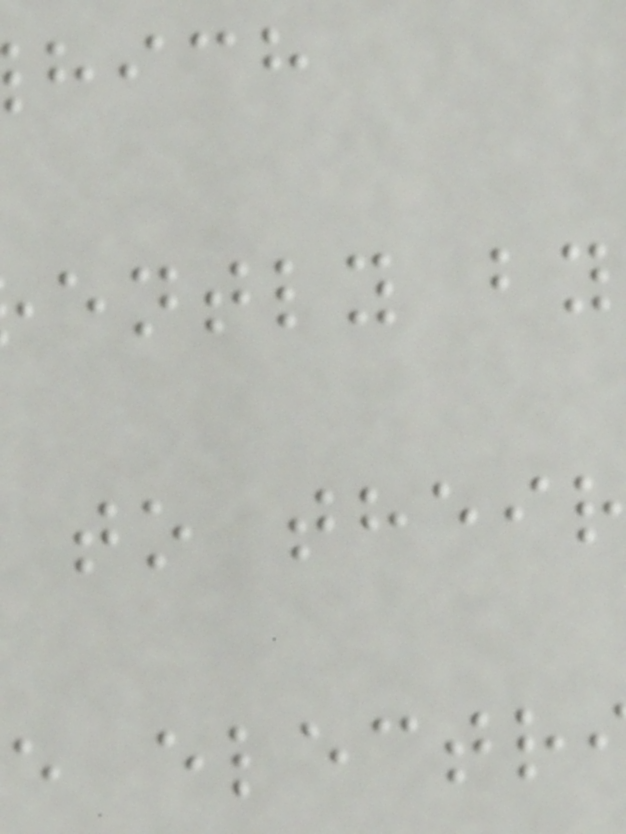ently by
to their
e electr
